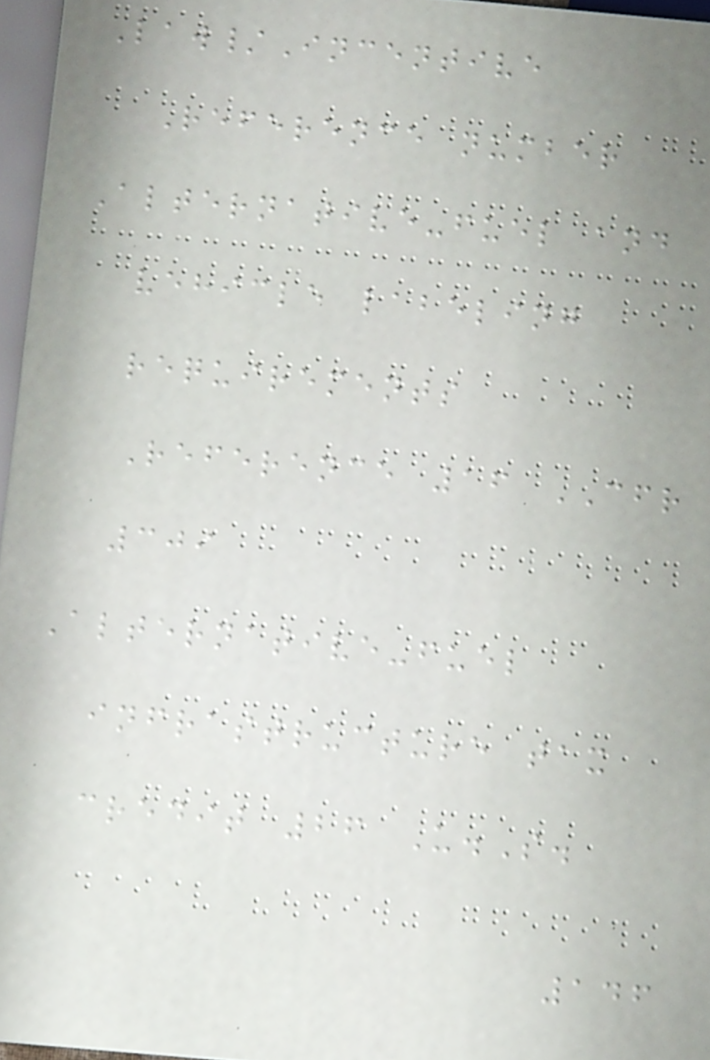Law/Incentive
Reference number
Alternative-fuel and
vehicle labeling
requirements
Reference 16 CFR
309
Alternative-fuel
infrastructure tax
credit 26 U.S.
146
